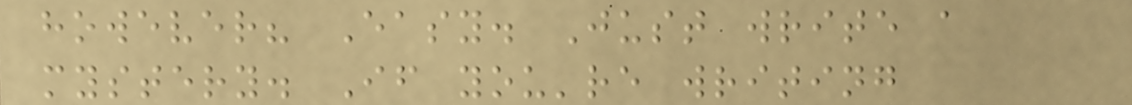however? Easy. Just write a
mystery. If you're writing
